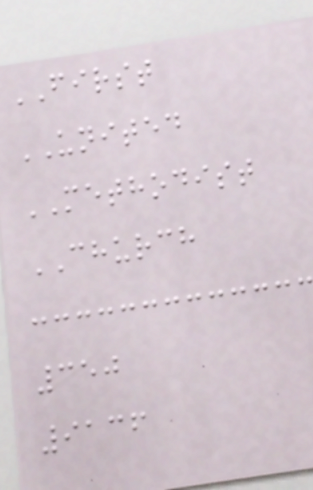FIRST
UNITED
METHODIST
CHURCH
350
9136
